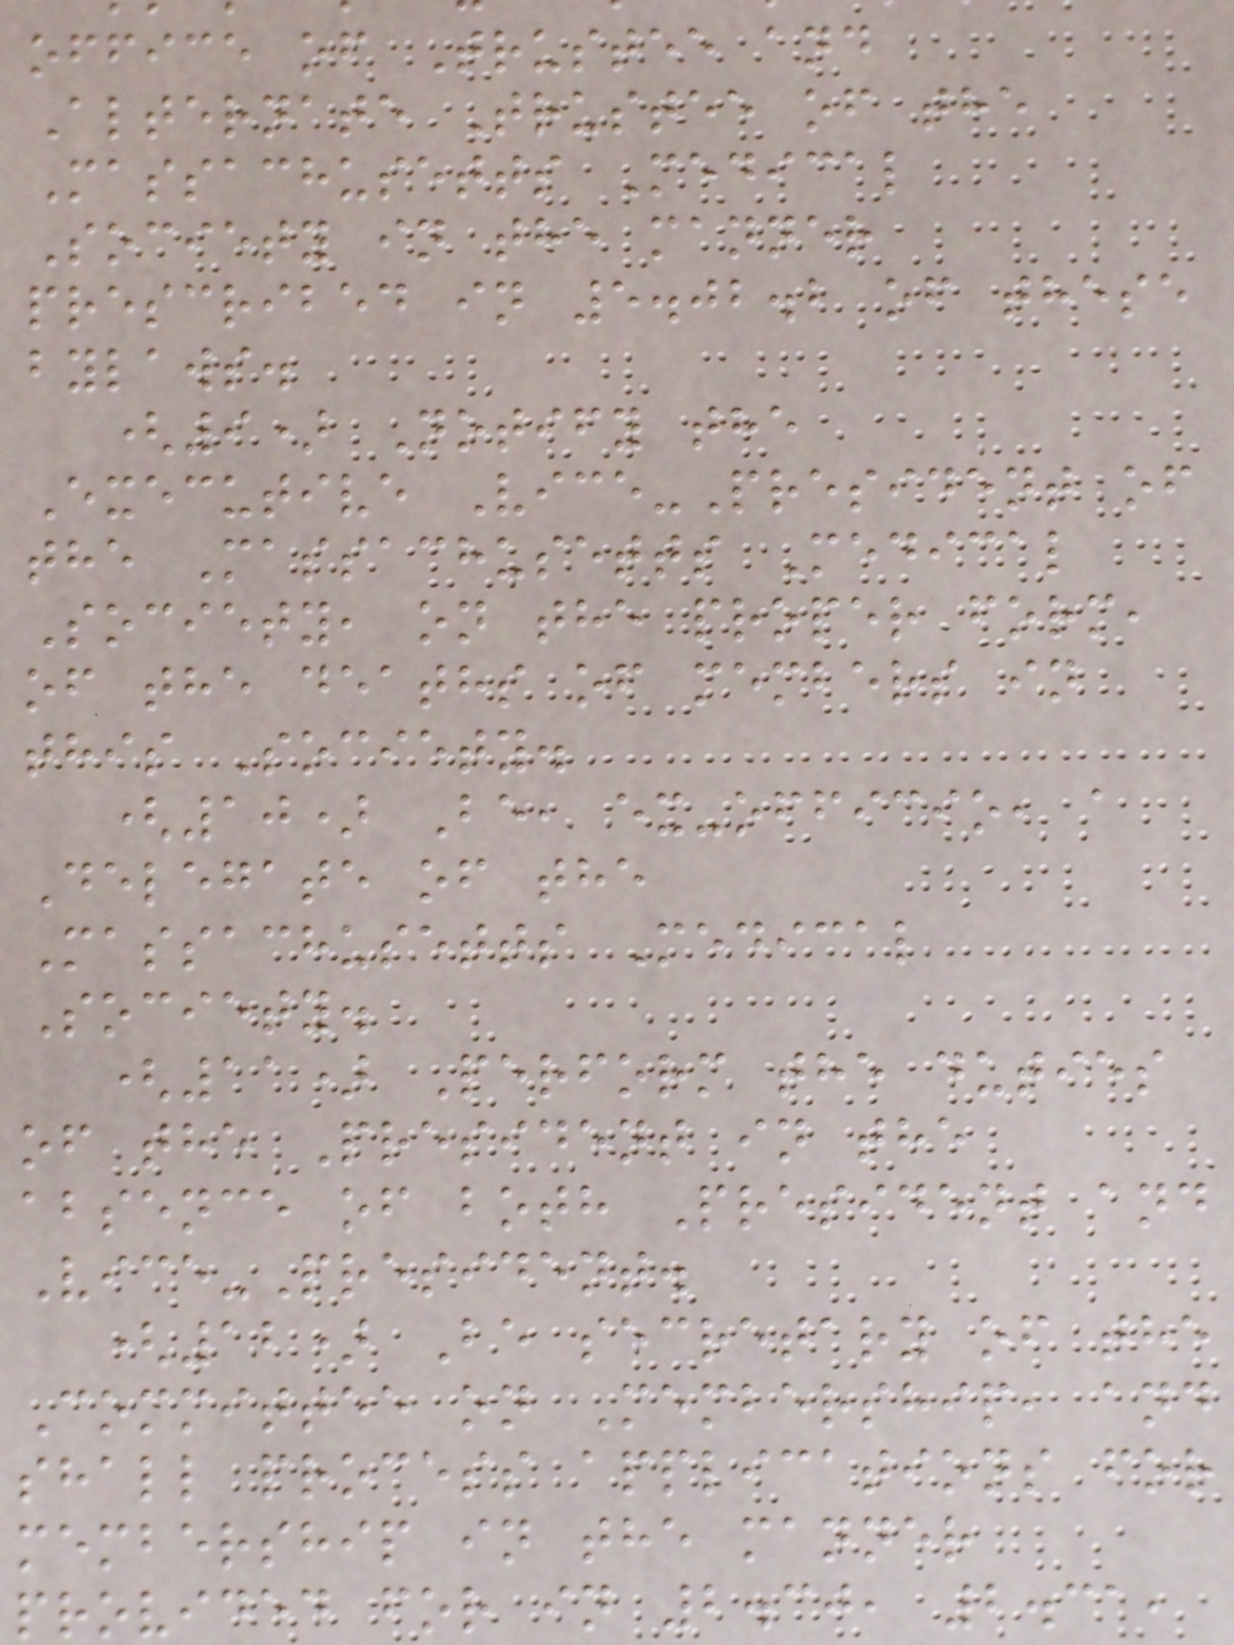office of Trustee and
Alternate Trustee of the
Massachusetts Medical
Society in the manner
prescribed in 5.02.2 of these
bylaws.
(9) Notify the
Executive Vice-President of
the Massachusetts Medical
Society, on the proper form,
of the deaths of members in
this Society.
(10) Be, ex-officio, a
Delegate of the
Massachusetts Medical
Society.
(11) Perform the duties
of the President in the
absence of both President and
Vice-President.
(12) Be secretary of the
Committee on Membership, and
shall process applications for
membership in the manner
provided for in 2.30, 2.31,
